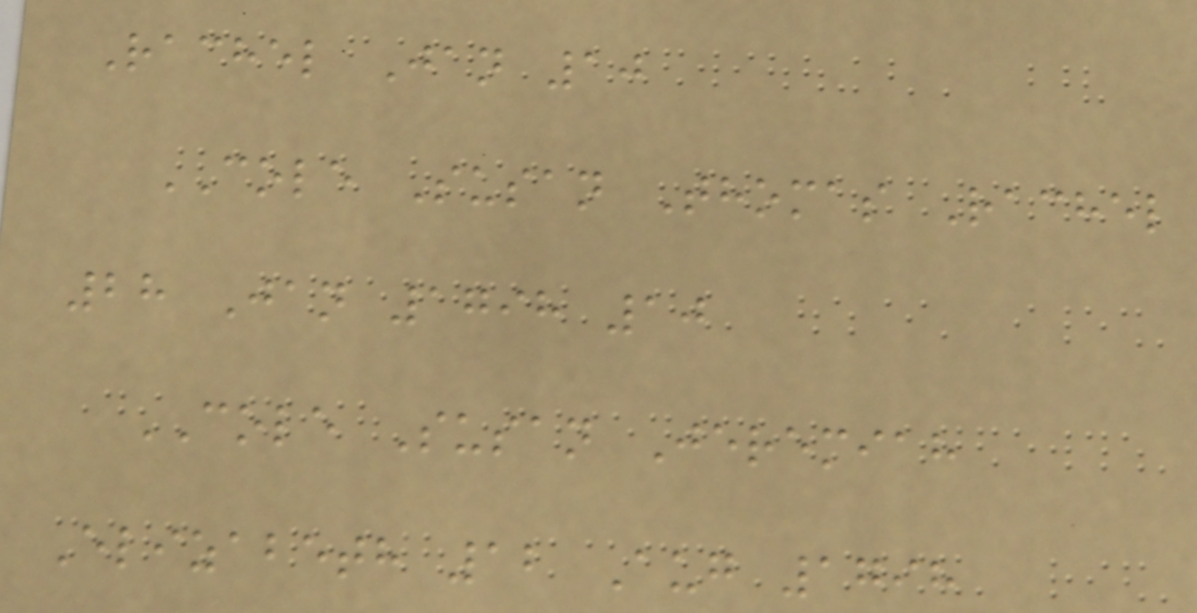Rachel Jan 10
COLE Susan Thomas Rachel
28 Jan 1798 10
COLE Susan Jeremiah
Elizabeth 12 Aug 1798
